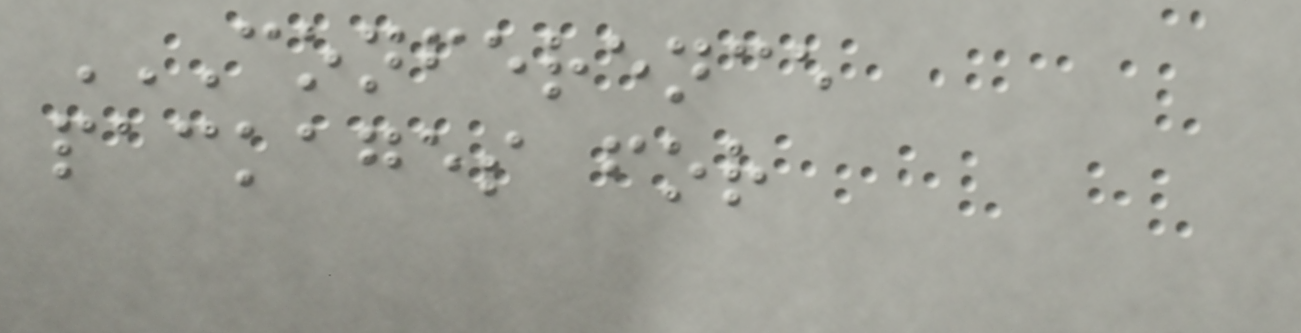CONFERENCE
PACKAGES FOR
